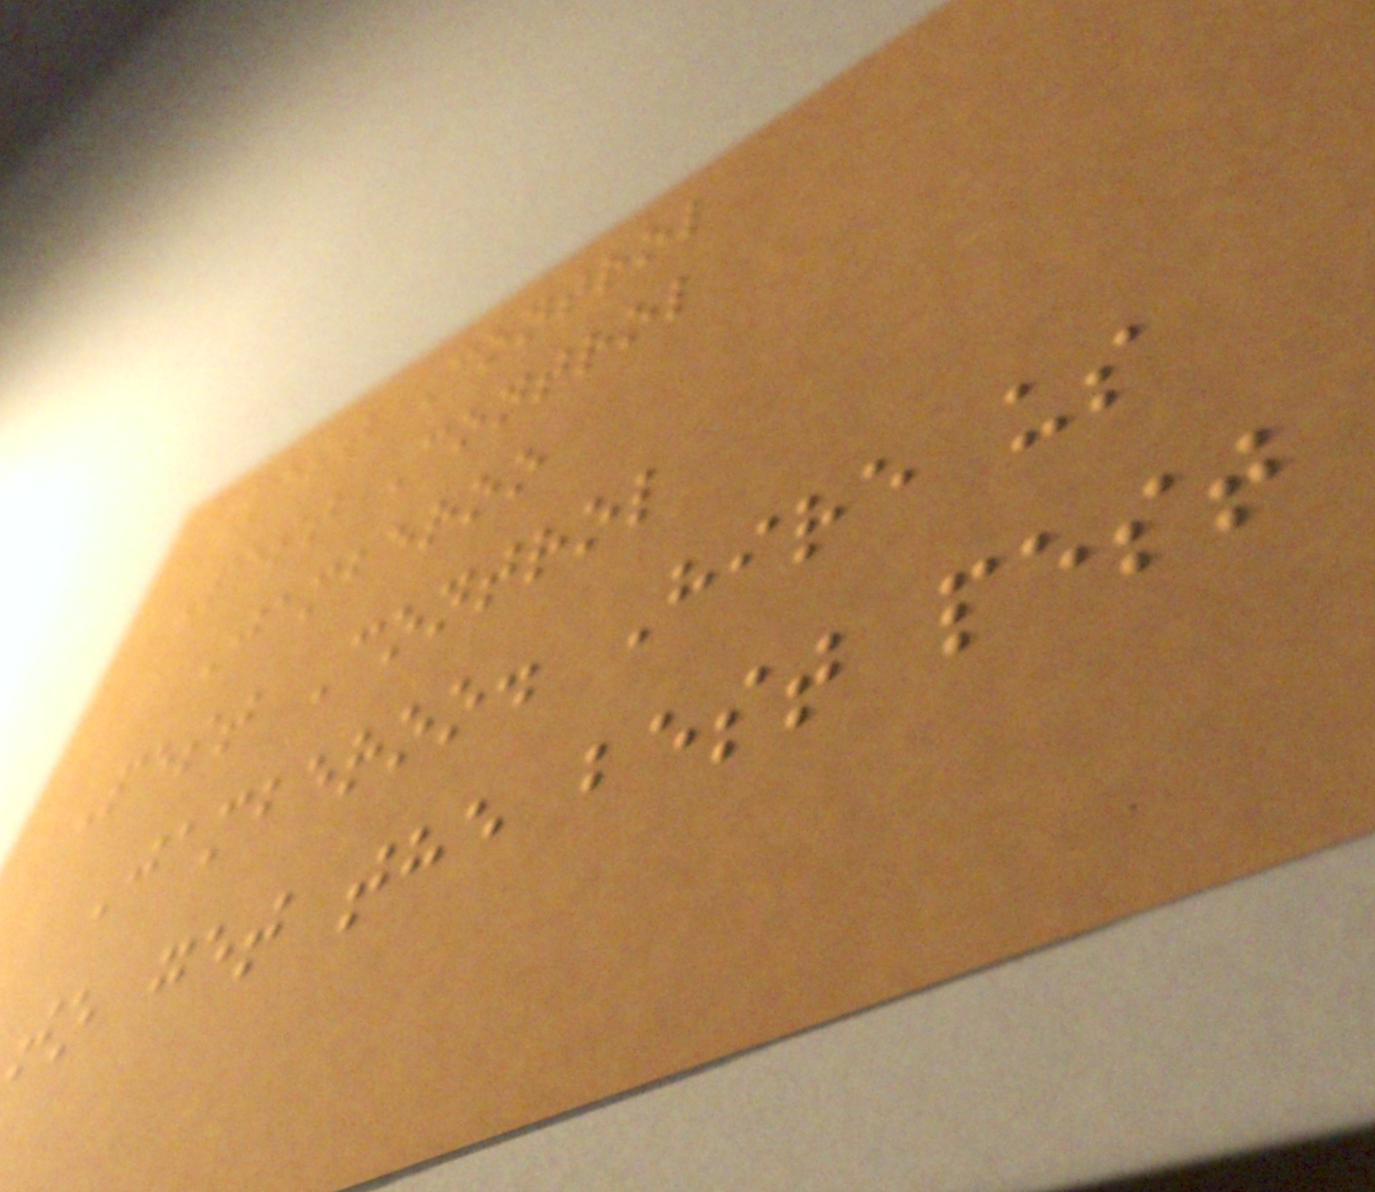Pest Control
Pest Control
Jamberoo
Pest Control
Jamberoo. Hire us
to get the best pest
